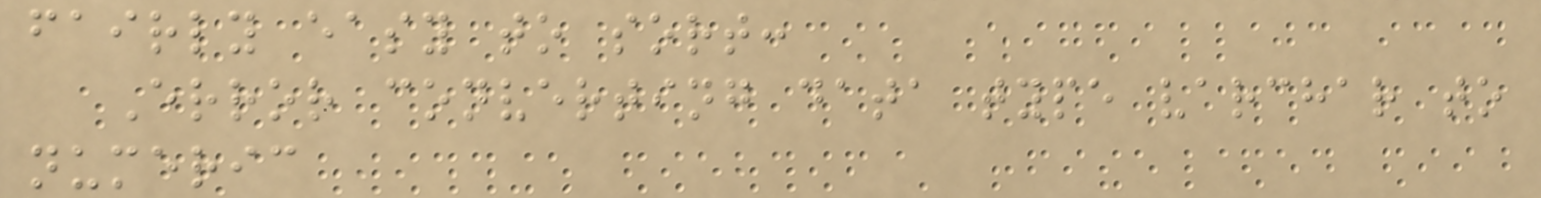fairly easy to sort:
Error converting data type varchar to
numeric
